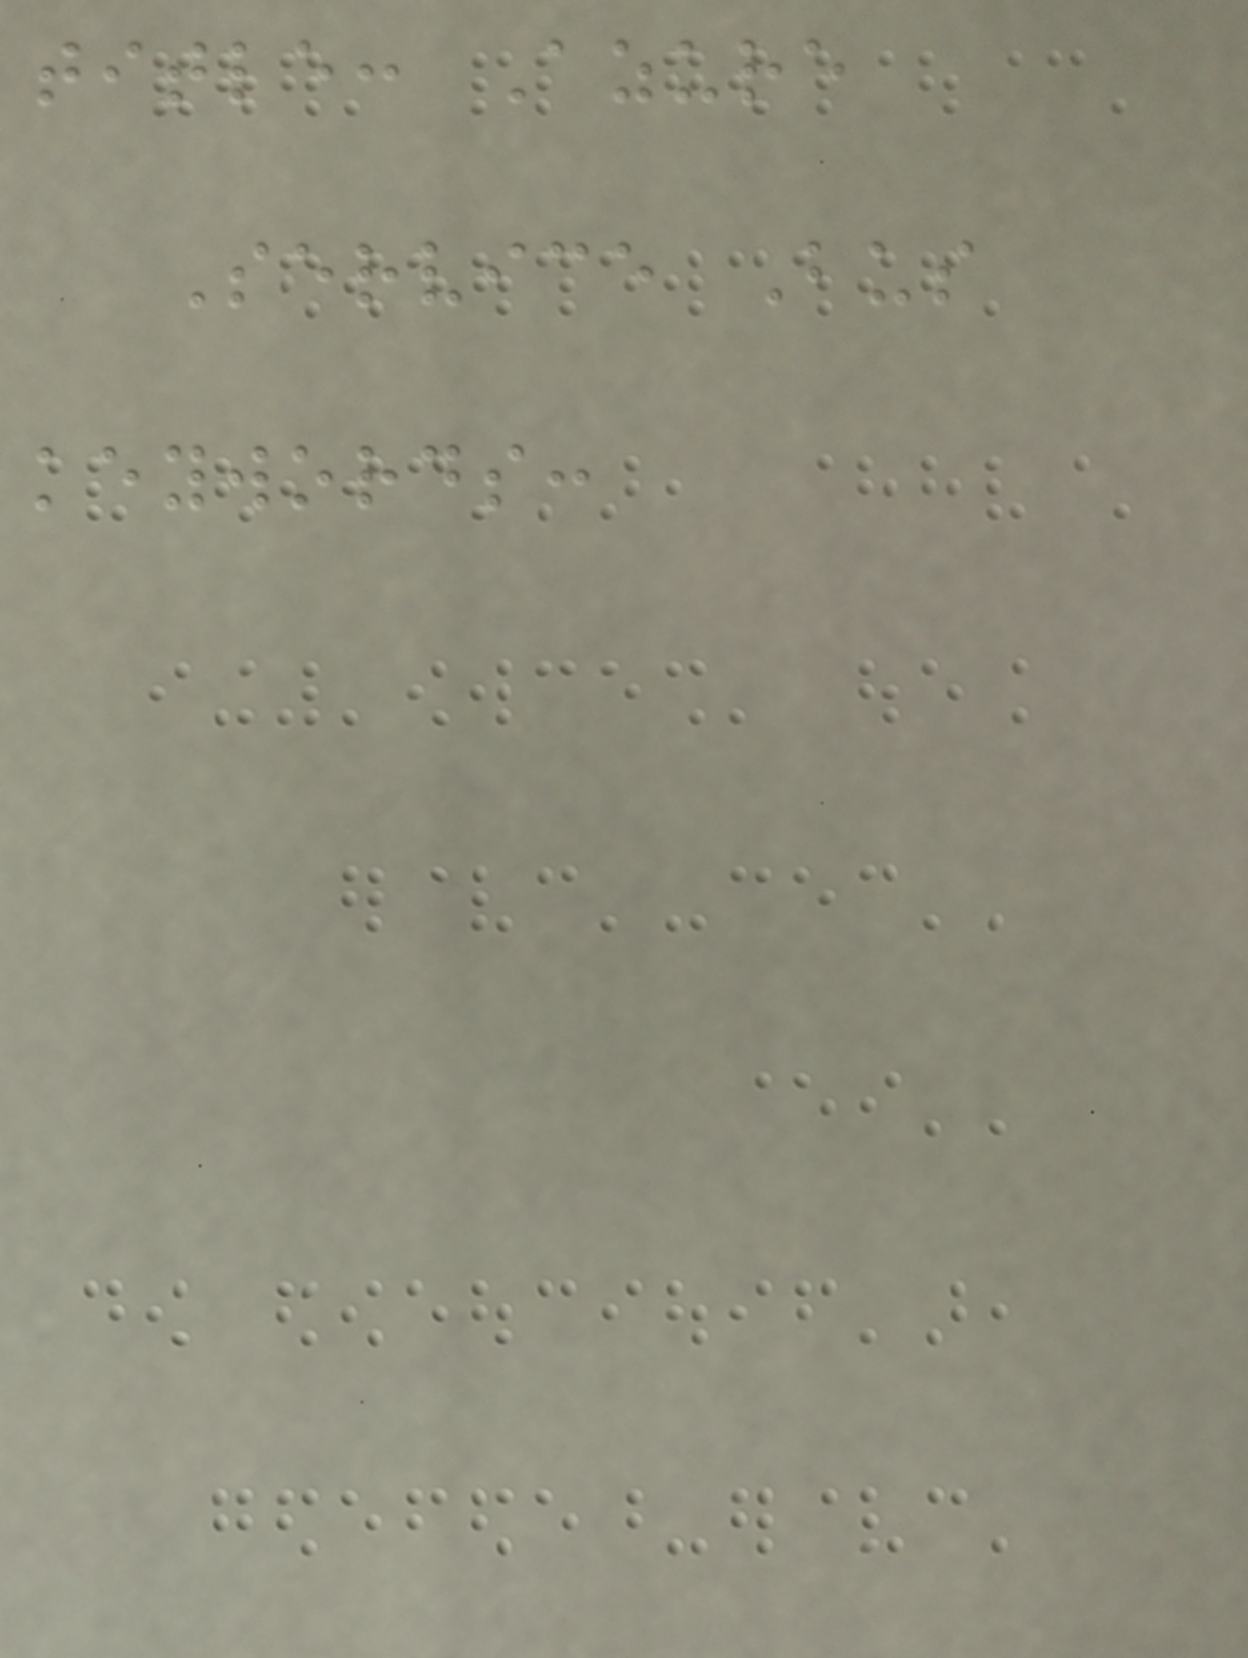title: Azure
Service Bus
keywords:
